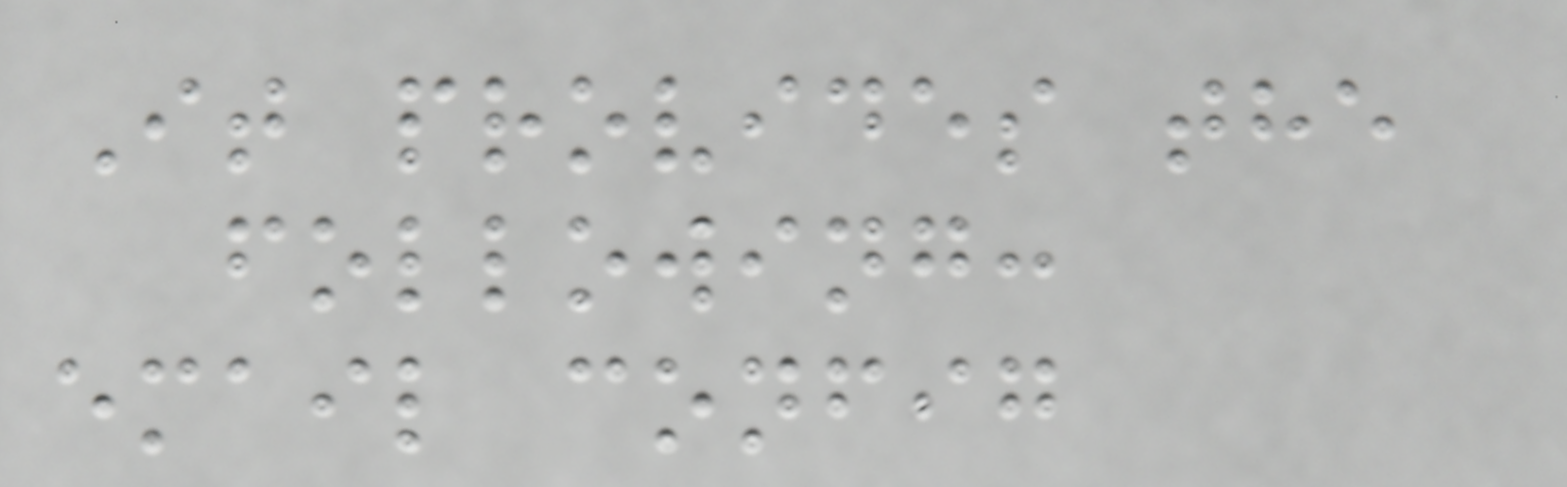It provides the
following:
email config
